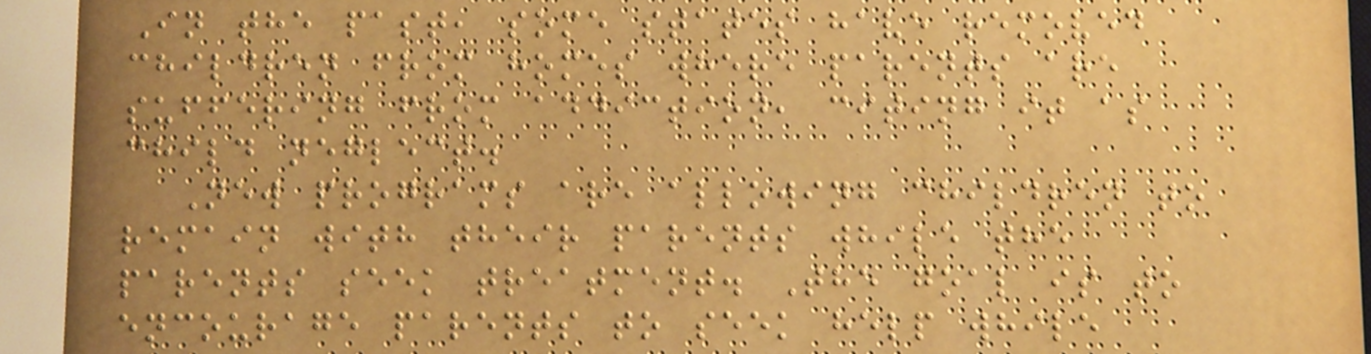In the past, some states have removed
children from homes where parents are
suffering from addiction, citing it as
child neglect.
New programs are allowing children to
remain with their parents while the
parents seek treatment. The goal is to
encourage parents to seek help while
